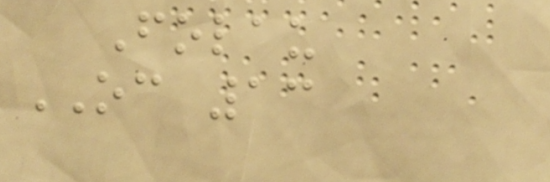Folau
OC 13
